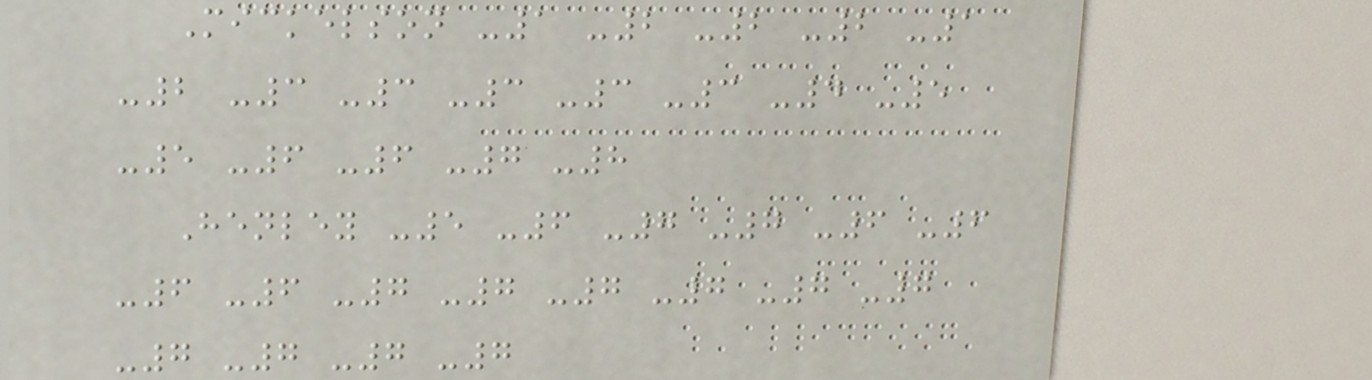Mickelson -1 -2 -2 -2 -1
-2 -3 -3 -3 -3 -3 -4 -5
-5 -6 -6 -7 -8
Henley -5 -6 -7 -7 -6 -6
-6 -6 -7 -7 -7 -7 -7 -7
-7 -7 -7 -7
